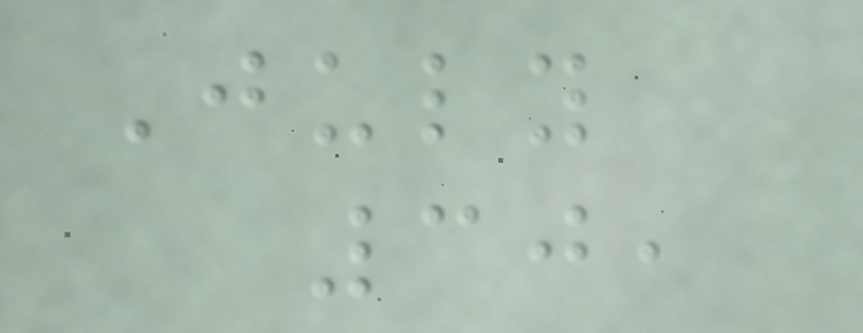July
30,
